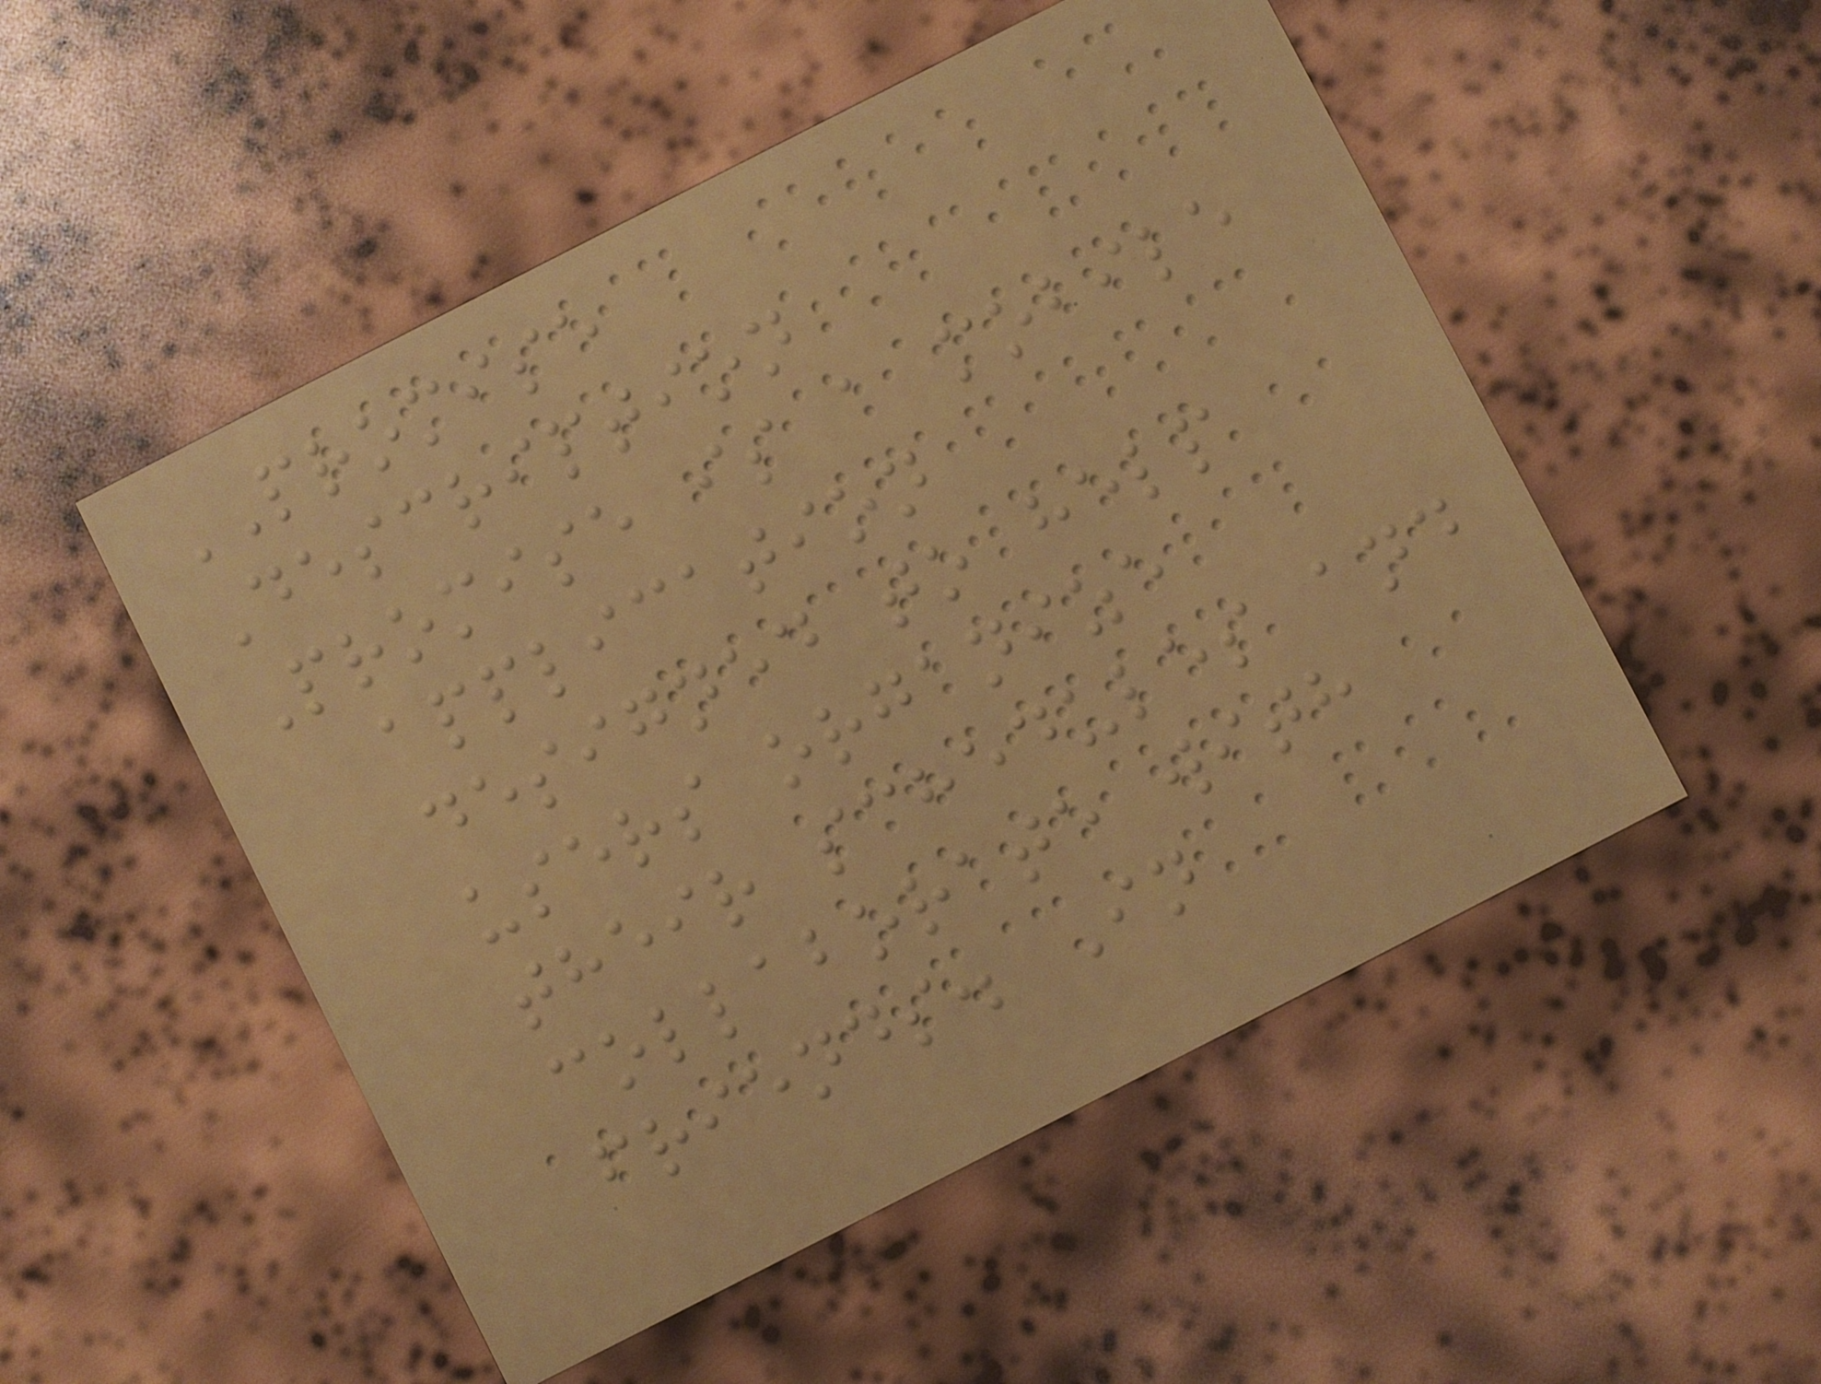PROMISE
Description
Promise is a mobile
application
designed to help
users organize
their schedules and
collaborate with
friends. In
